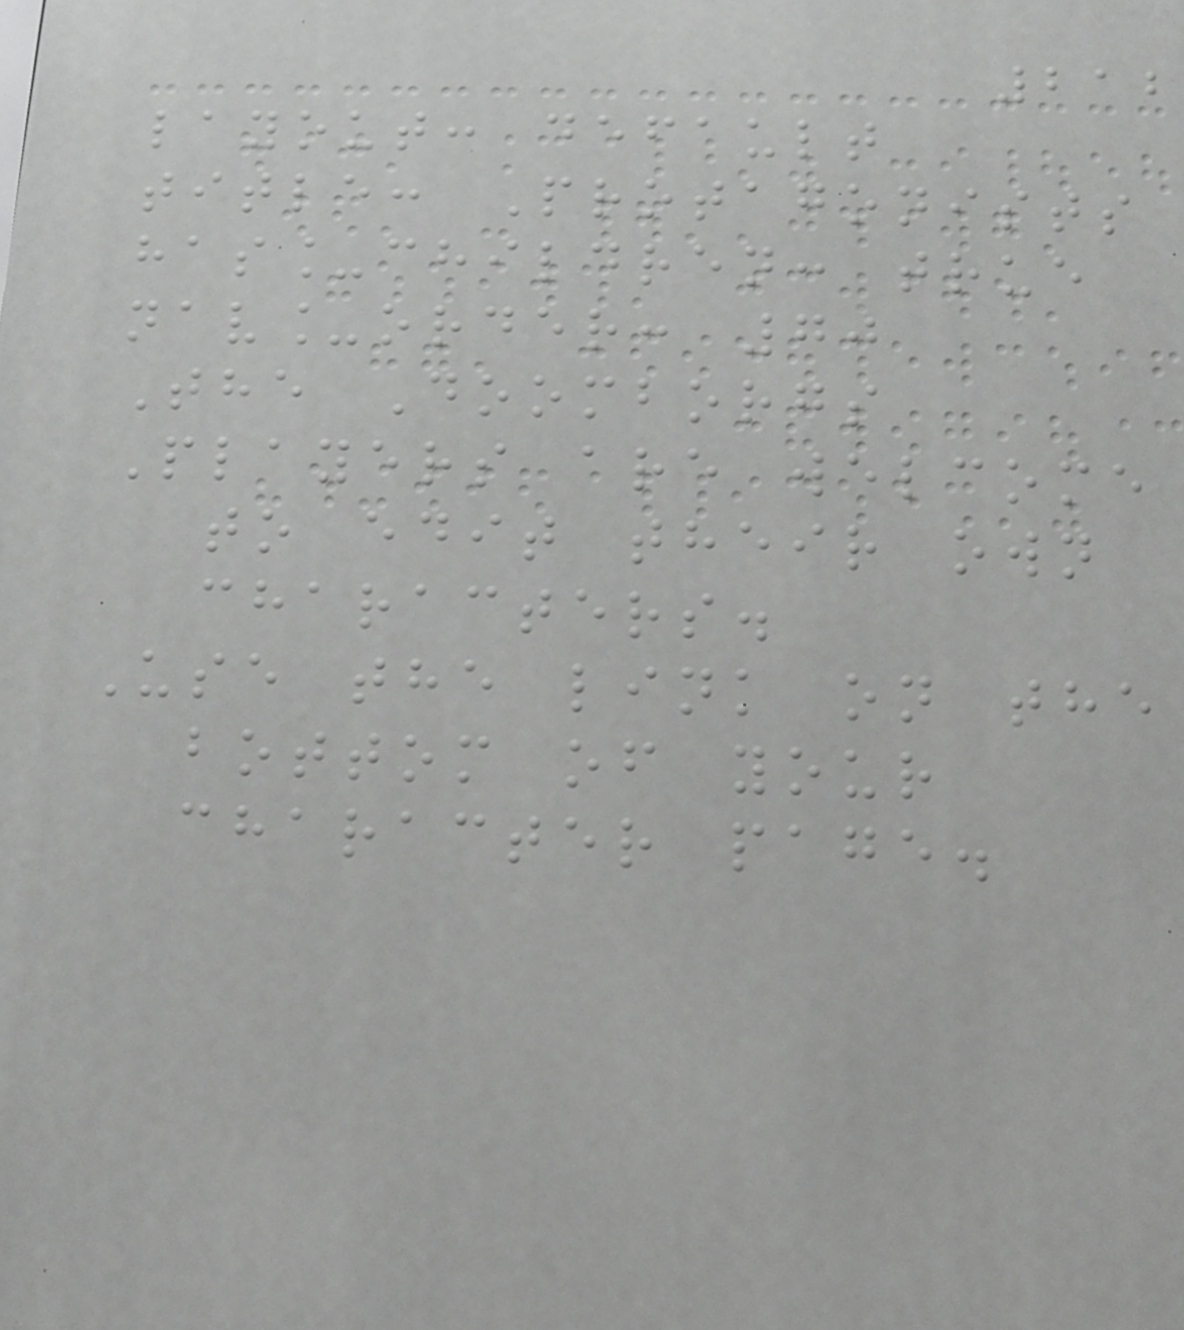212
layout: default
title: Protagonists
has_children: true
nav_order: 70
The Doomborgs
Players are welcome
to edit their own
characters.
Use the link on the
bottom of your
character page.
